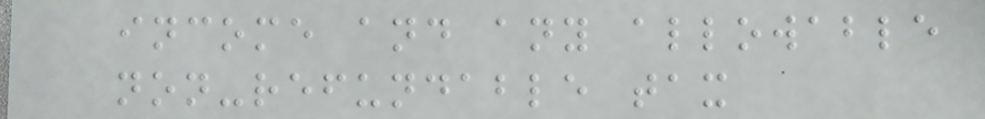income and any allowable
non-refundable tax
